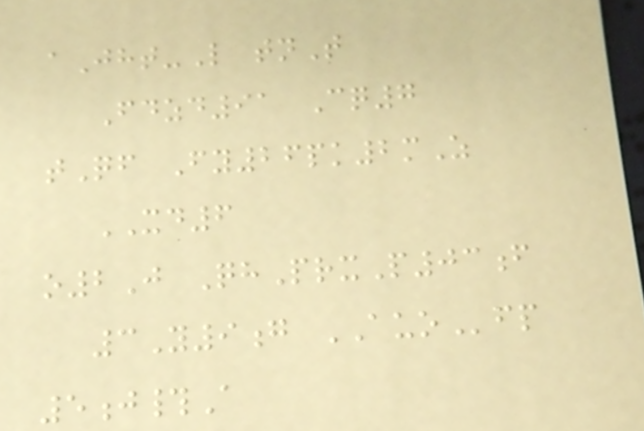aJht-L tnT
Fdzd91 Cq7
tQf Fy26pk2mZ
XD6
o2J QhPrxP03f
3Y9g AUOfp
5j#A
